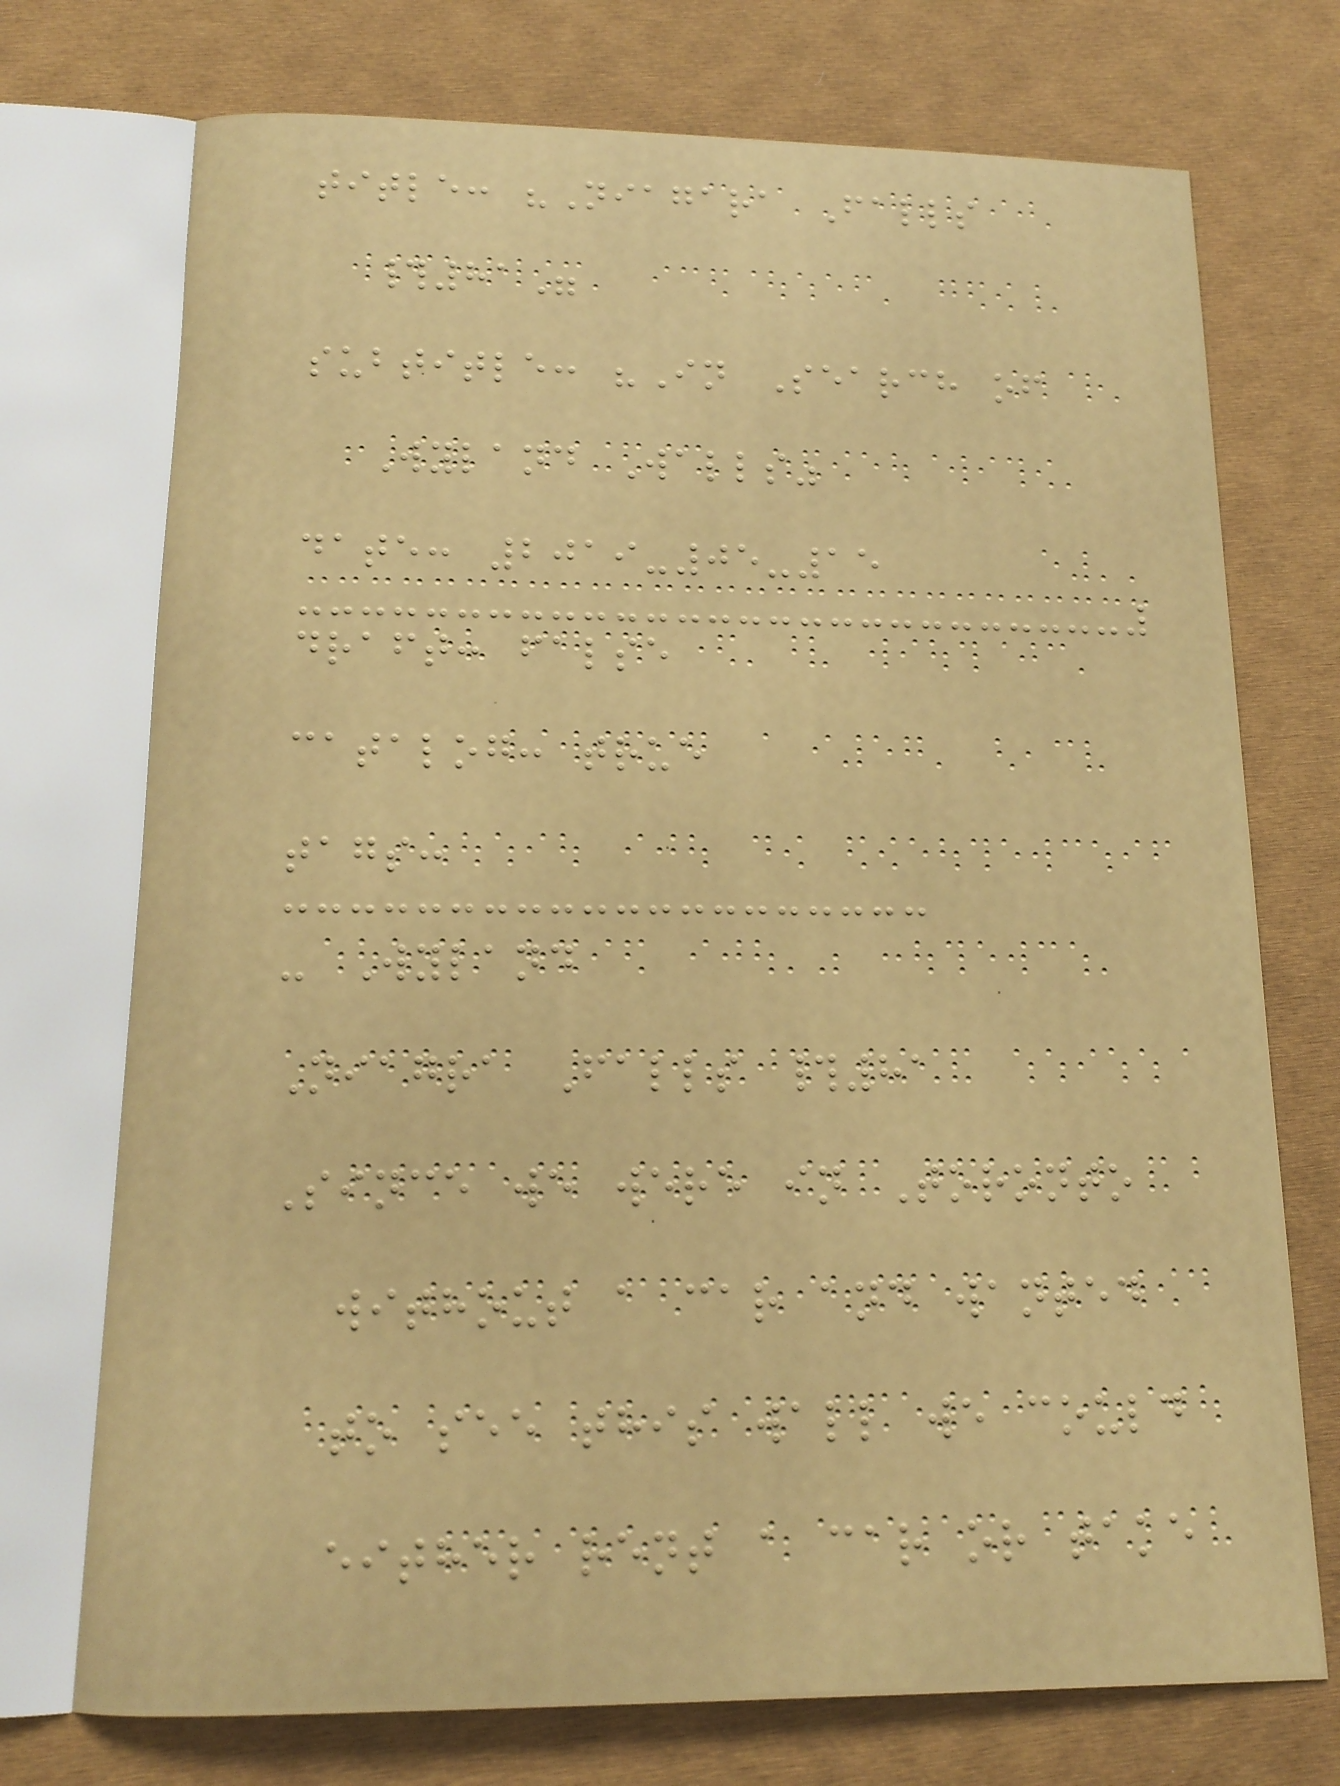title: "Niagara Falls
#81"
subtitle: "In Search of
Wyland Walls"
date: 2019-05-15
draft: false
catalog: true
tags:
- Wyland
Niagra Falls #81
Since we were in Toronto
without a car and wanted
to see this wall we could
either rent a car or take
